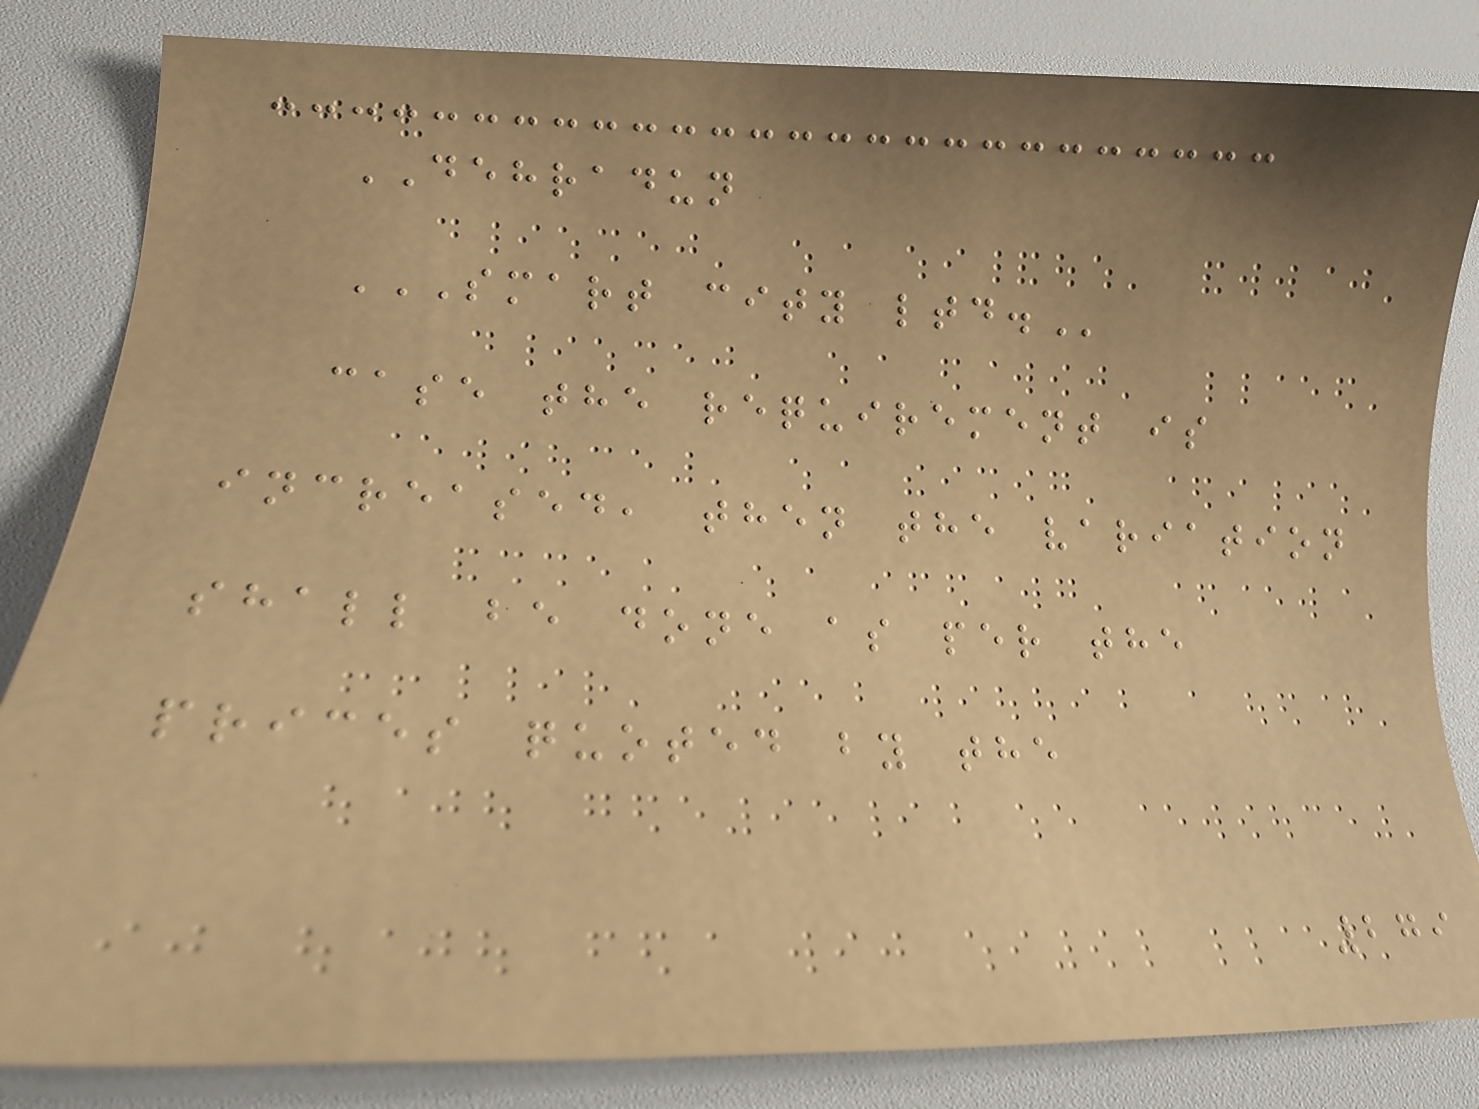DEHRADUN
SMART CITY LTD.
case the requirement is
increased, then the variation
shall be done as per the
prices quoted by the
279
